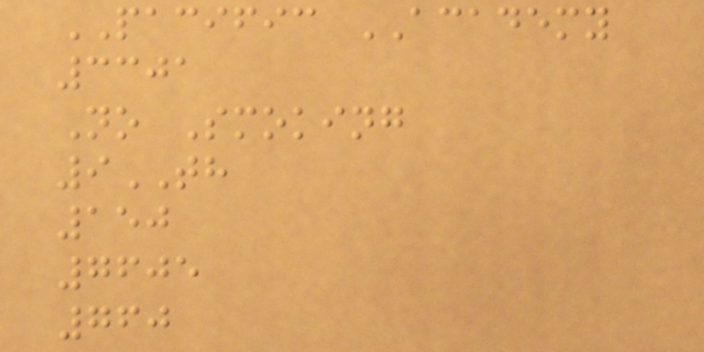PACIFIC ACADEMY
3301
No Smoking
9TH
150
7605
760
